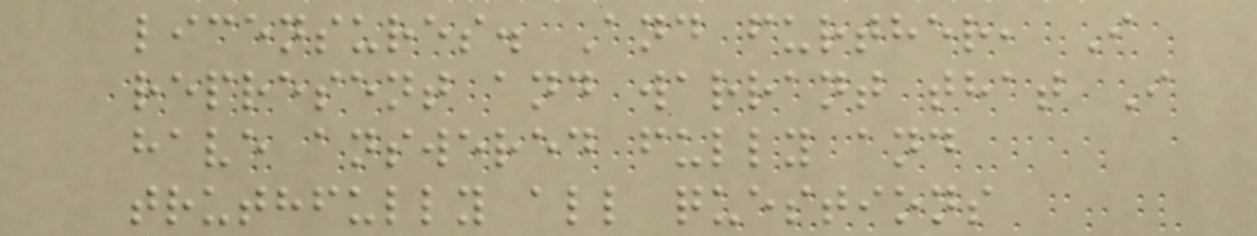licensures. And further, I
represent and warrant that I
have answered fully and
truthfully all questions
